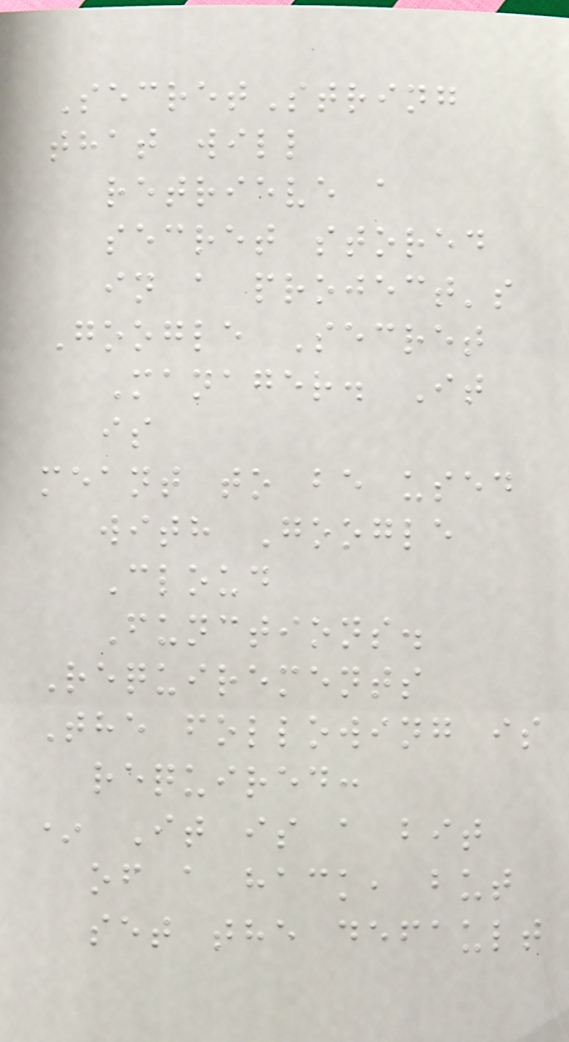SecretString
that will
retrieve a
secret stored
in a project's
Google Secret
Manager. It
is
meant to be used
with Google
Cloud
Functions.
Requirements
The following is
required:
* It is a bit
of a hack, but
set the default
